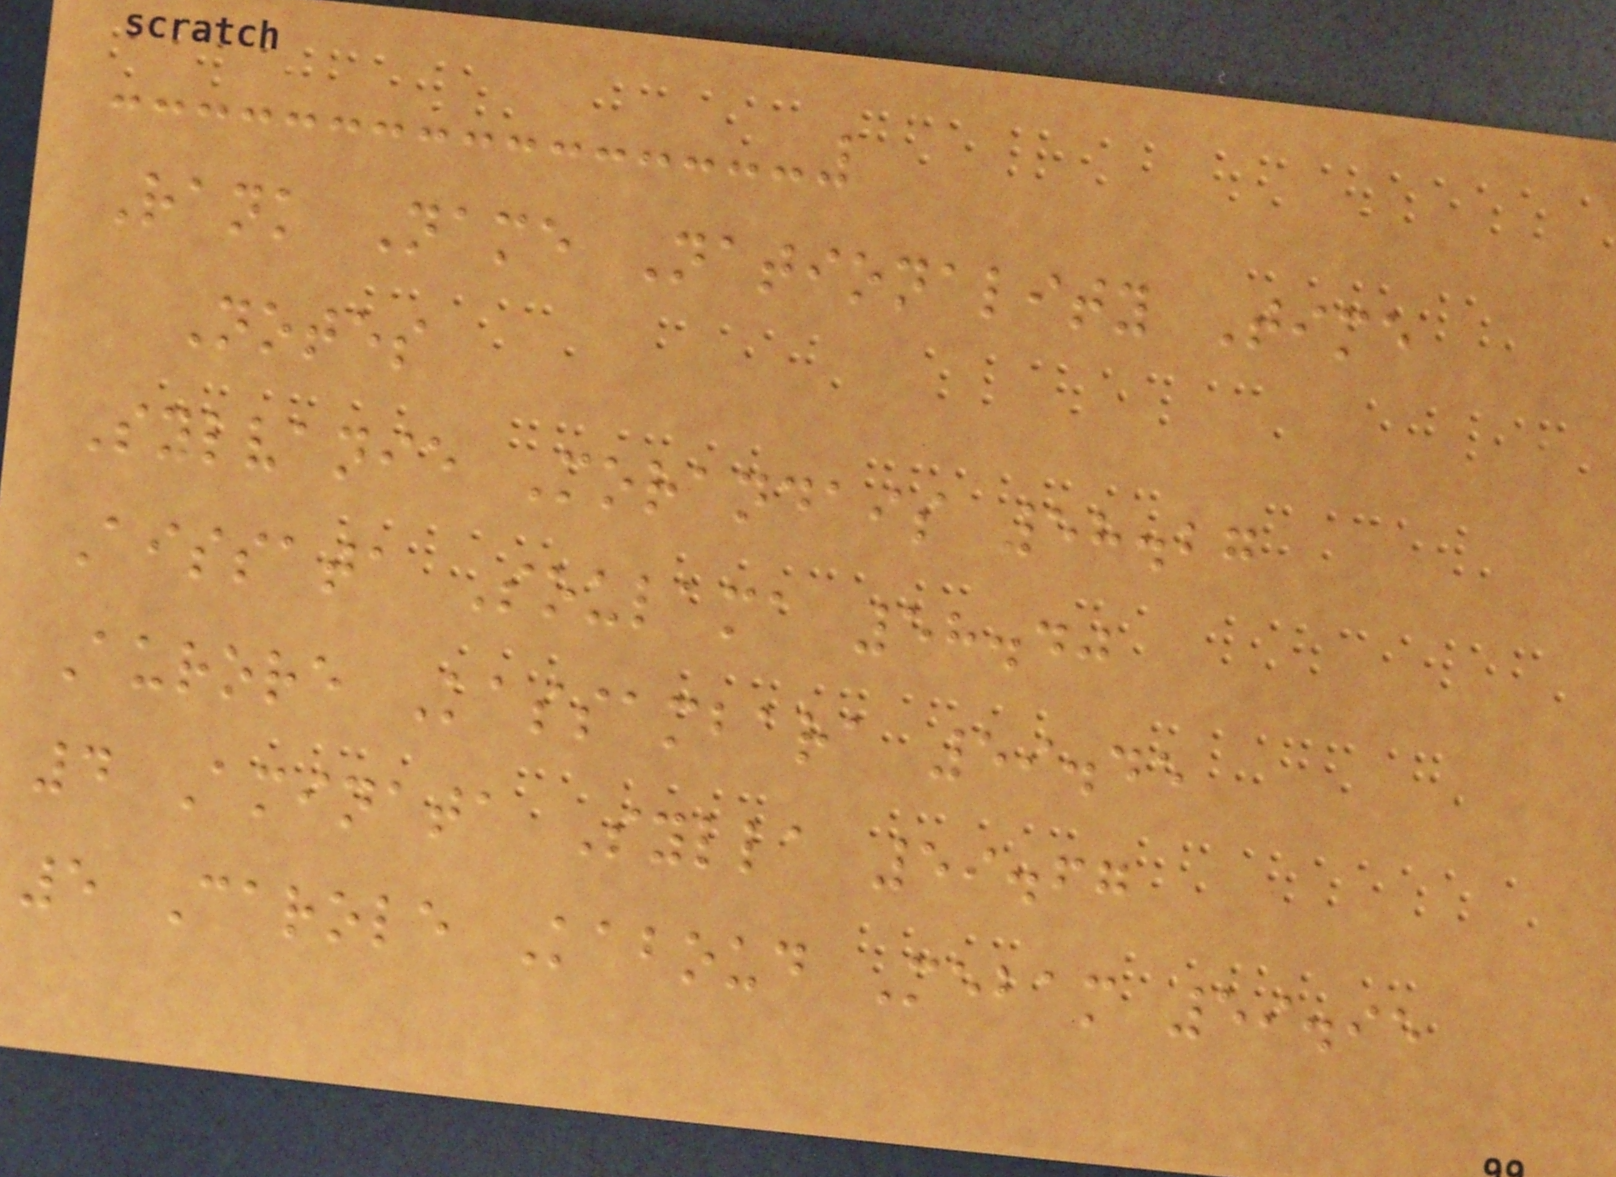Rank Name Nationality Time
Notes
Sylvanie Morandais 58.27
Aissata Soulama 58.40
Aurore Kassambara 59.45
4 Aminata Sylla 59.67
5 Carole Kaboud Mebam 59.95
